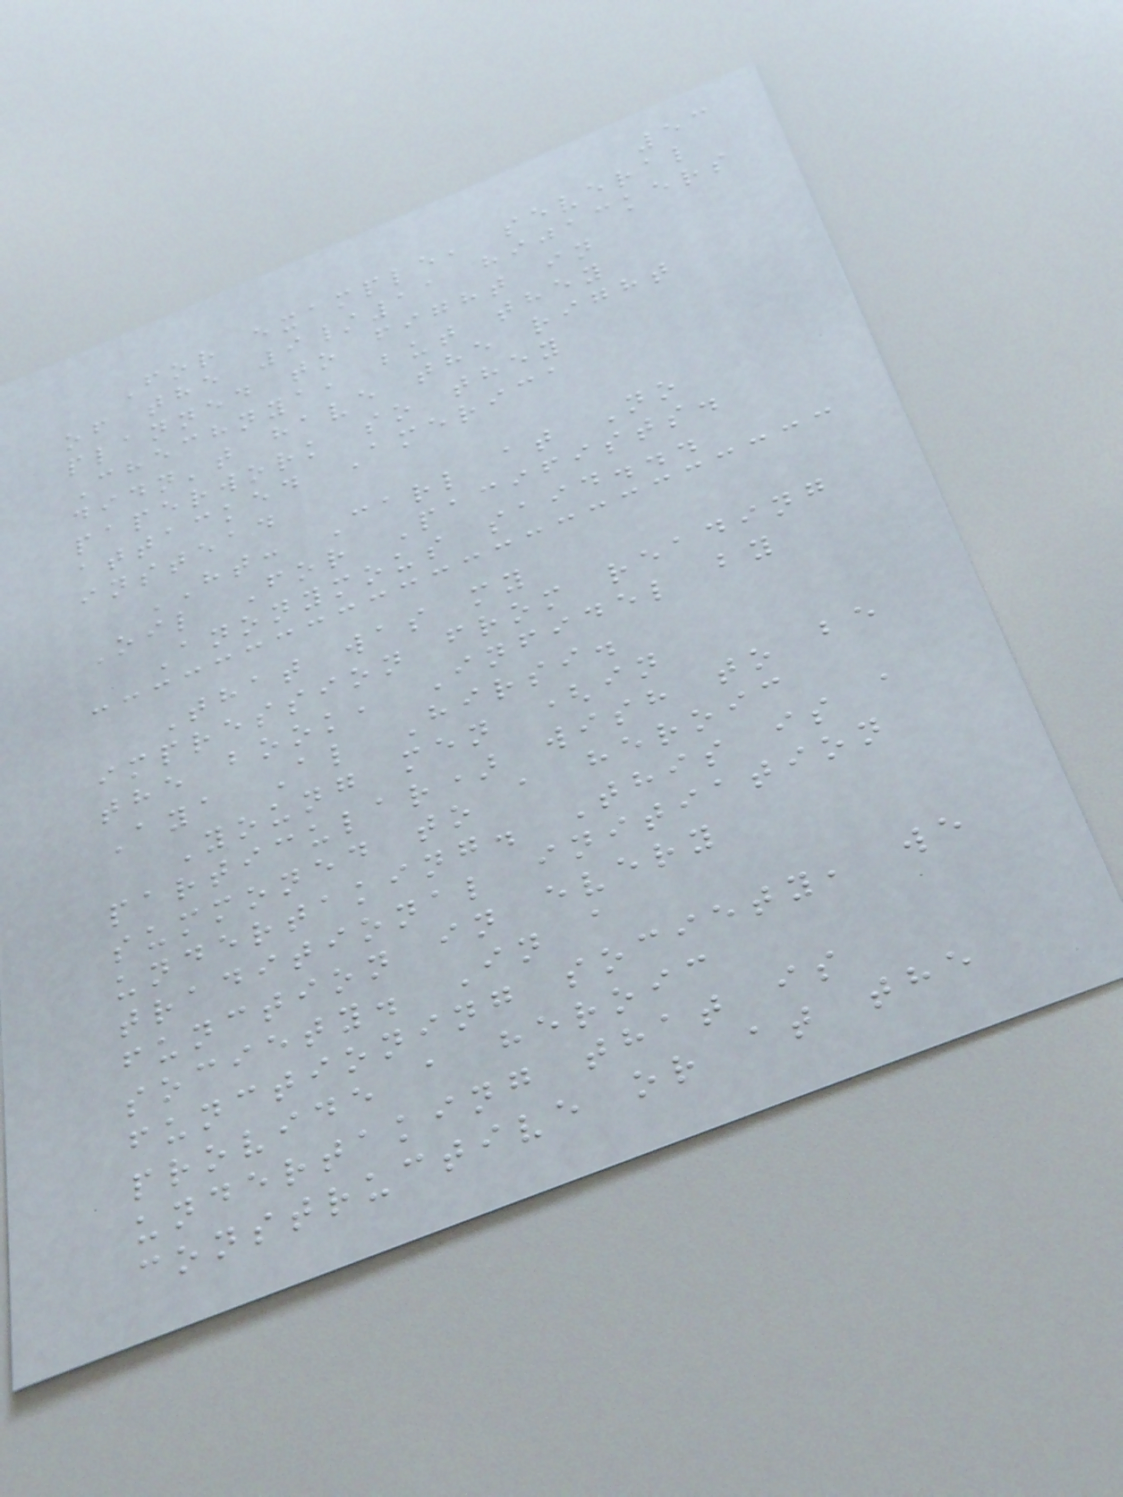53
For example, several
of the 9/11 hijackers
planned to fight in
Chechnya, but they
didn't have the right
paperwork so they
attacked America
instead
HT: Carl at No
Oil For Pacifists.
Anonymous said...
That was my
impression from reading
the book, Infidel by
Aya Al Hirsi.
Young men (in
particular) wish to be
summoned to a heroic
undertaking. This is a
traditional initiation
function in every
society. In a
functioning society, we
provide a heroic
undertaking that is
constructive or at the
